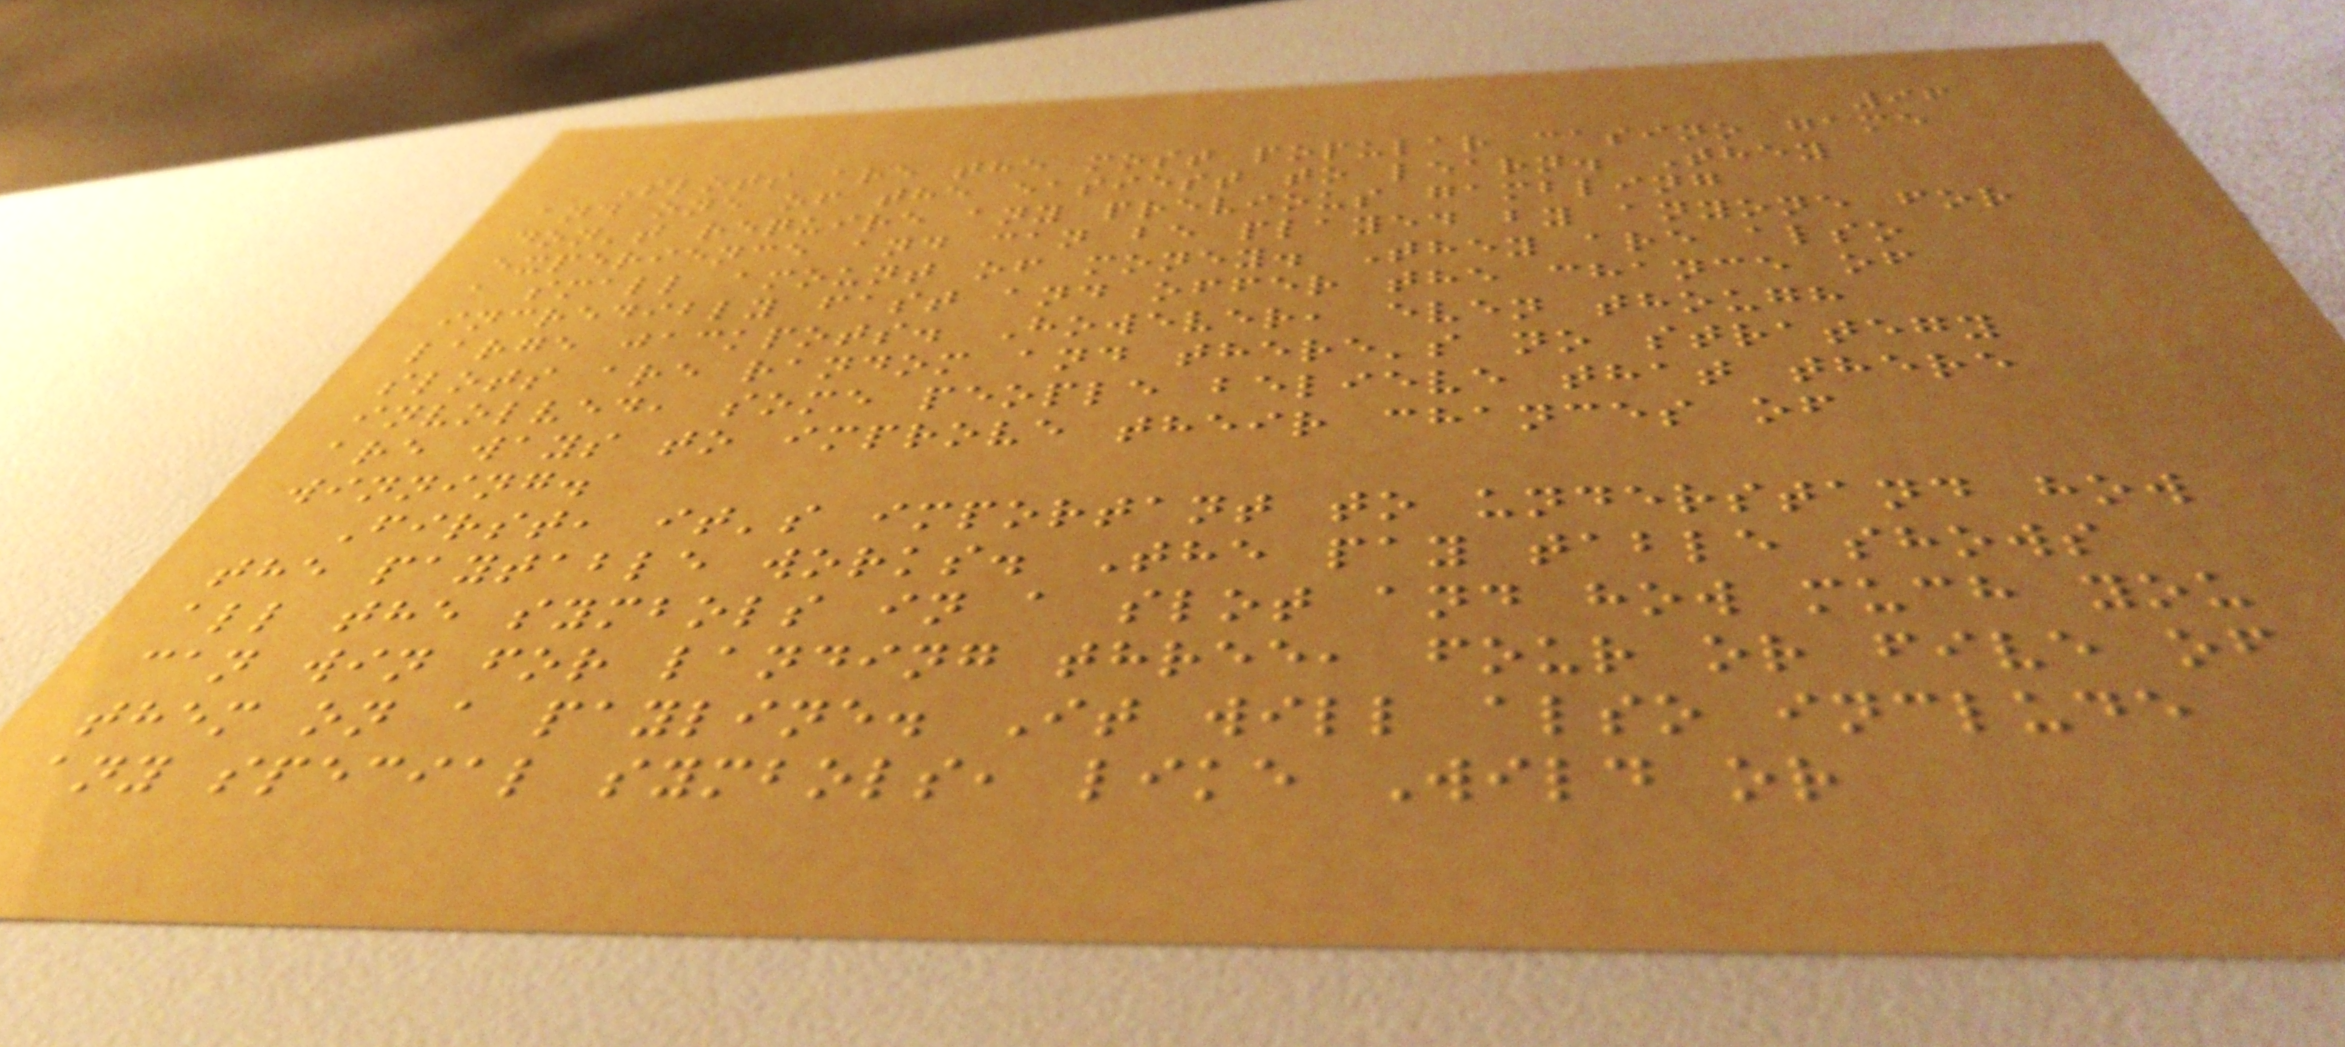96
Slots are the most popular casino game
and one of the easiest to learn. They
don't require any previous gambling
experience and can be played by anyone for
a small amount of money. They are also
incredibly fast and offer the chance of
large jackpots. However, even though
slots are random and there's no strategy
involved, some people believe that there
are ways to improve their chances of
winning.
First, it's important to understand how
the paytable works. The pay table shows
all the symbols in a slot and how much you
can win for landing three, four or five of
them on a payline. It will also include
any special symbols, like Wild or
